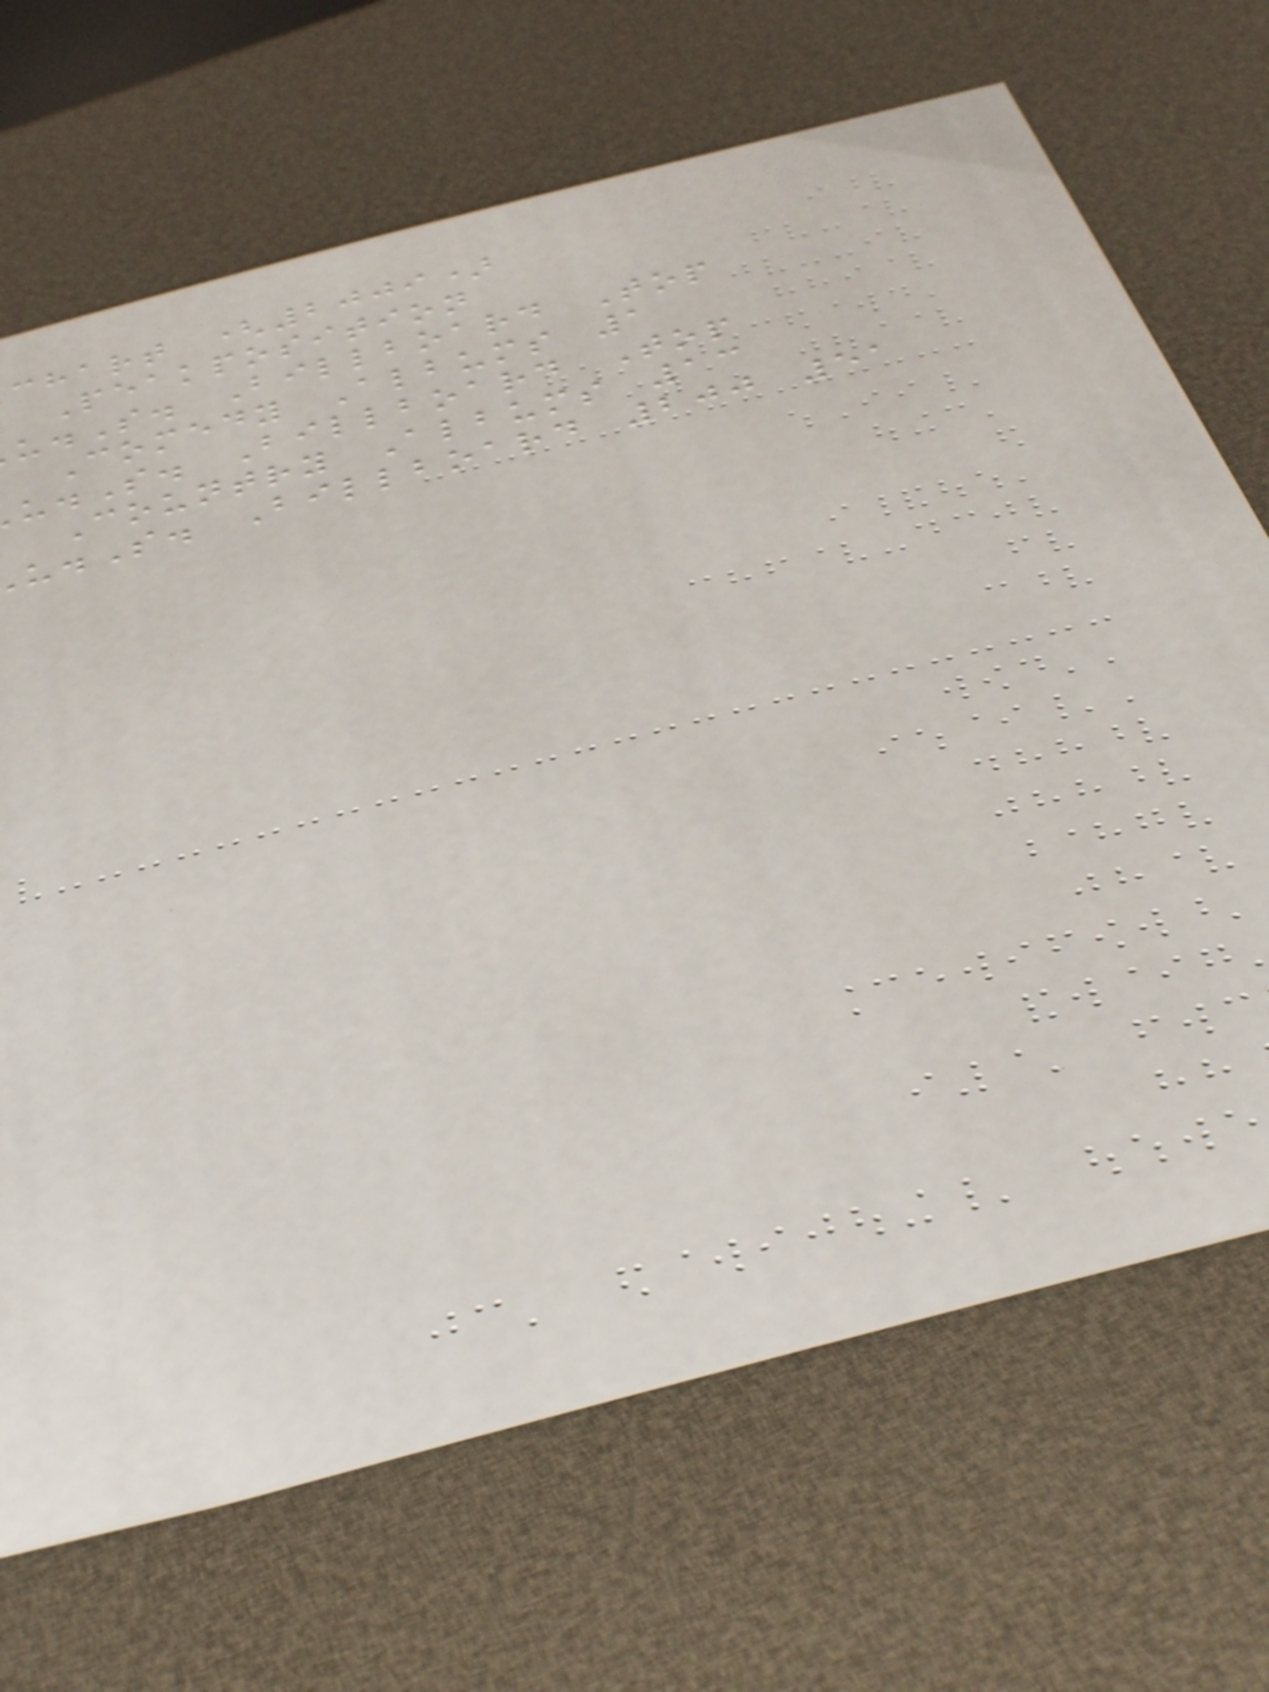chart (2009)
Peakposition
.S. Billboard Top
Comedy Albums 1
.S. Billboard Top
Country Albums 13
.S. Billboard 200 51
